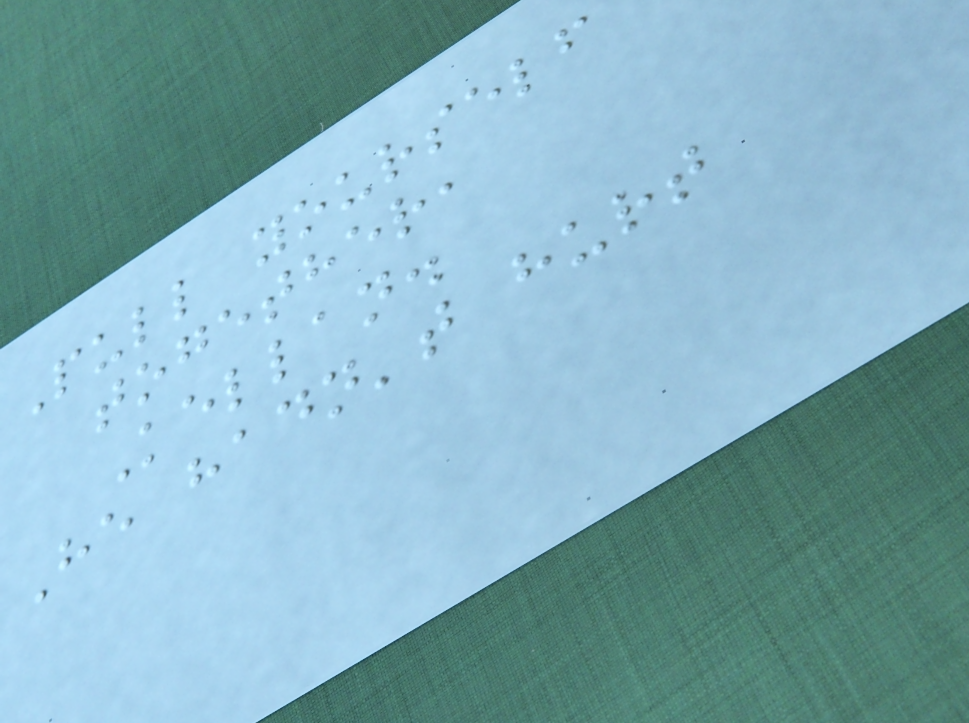Pull yourself
together,
Kellan.
He hadn't hurt
